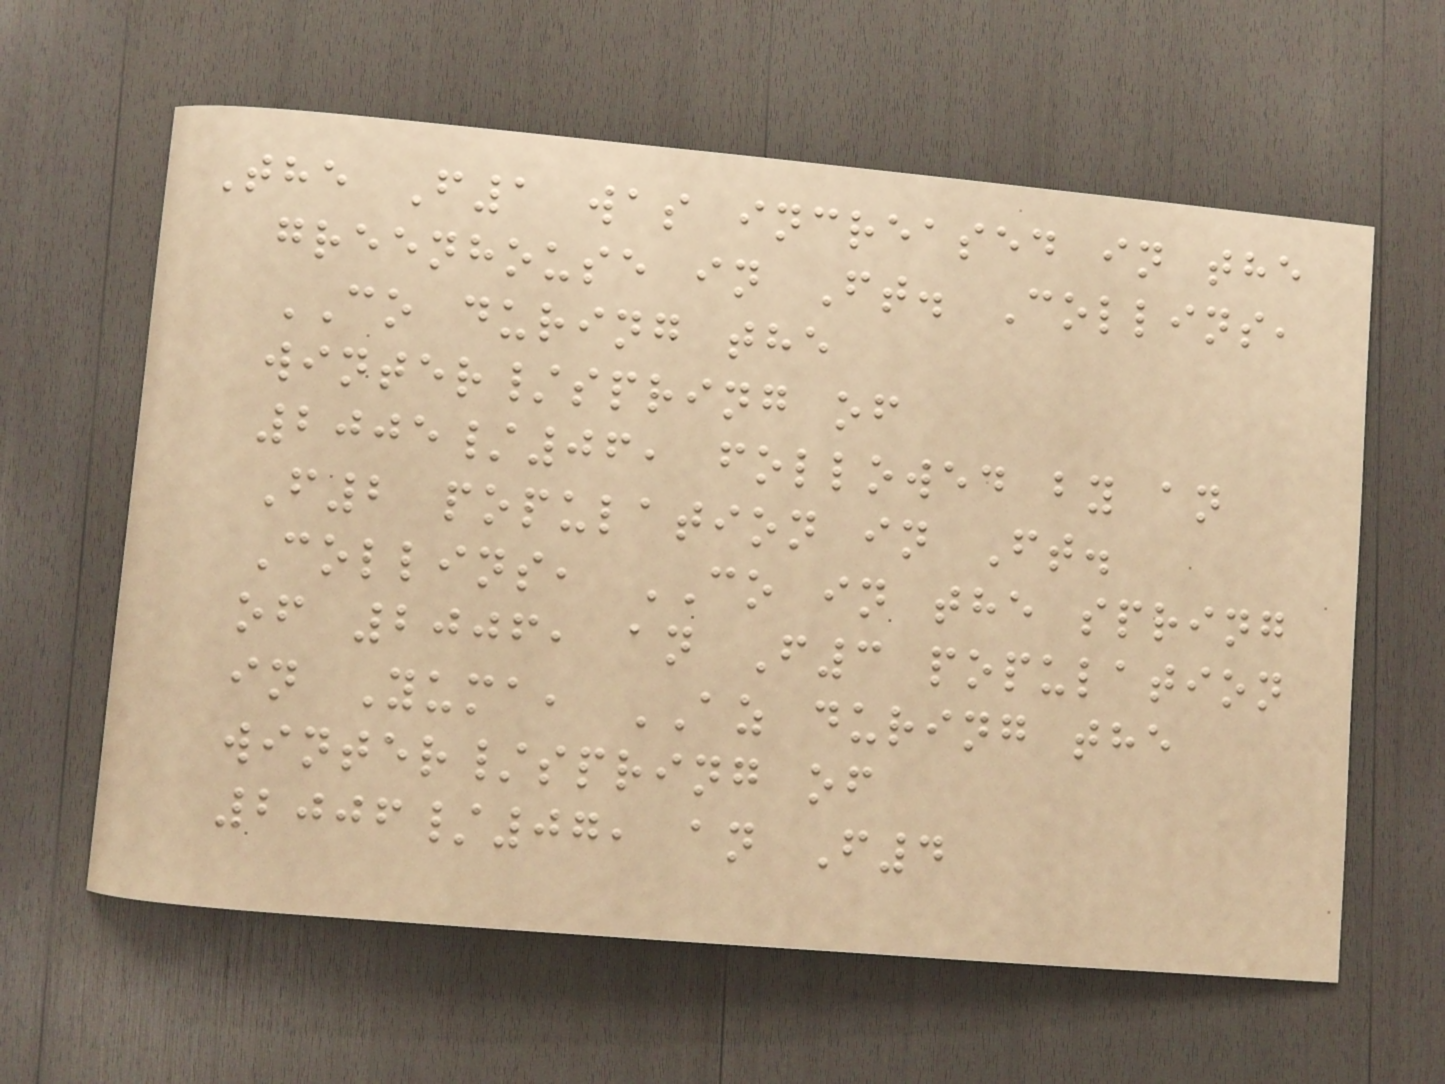The F1 was increased in the
greenhouse in Ft. Collins,
CO during the
winter/spring of
2005/06, followed by an
F2 population in Ft.
Collins, CO in the spring
of 2006, an F3 population
in Yuma, AZ during the
winter/spring of
2006/07, an F4
